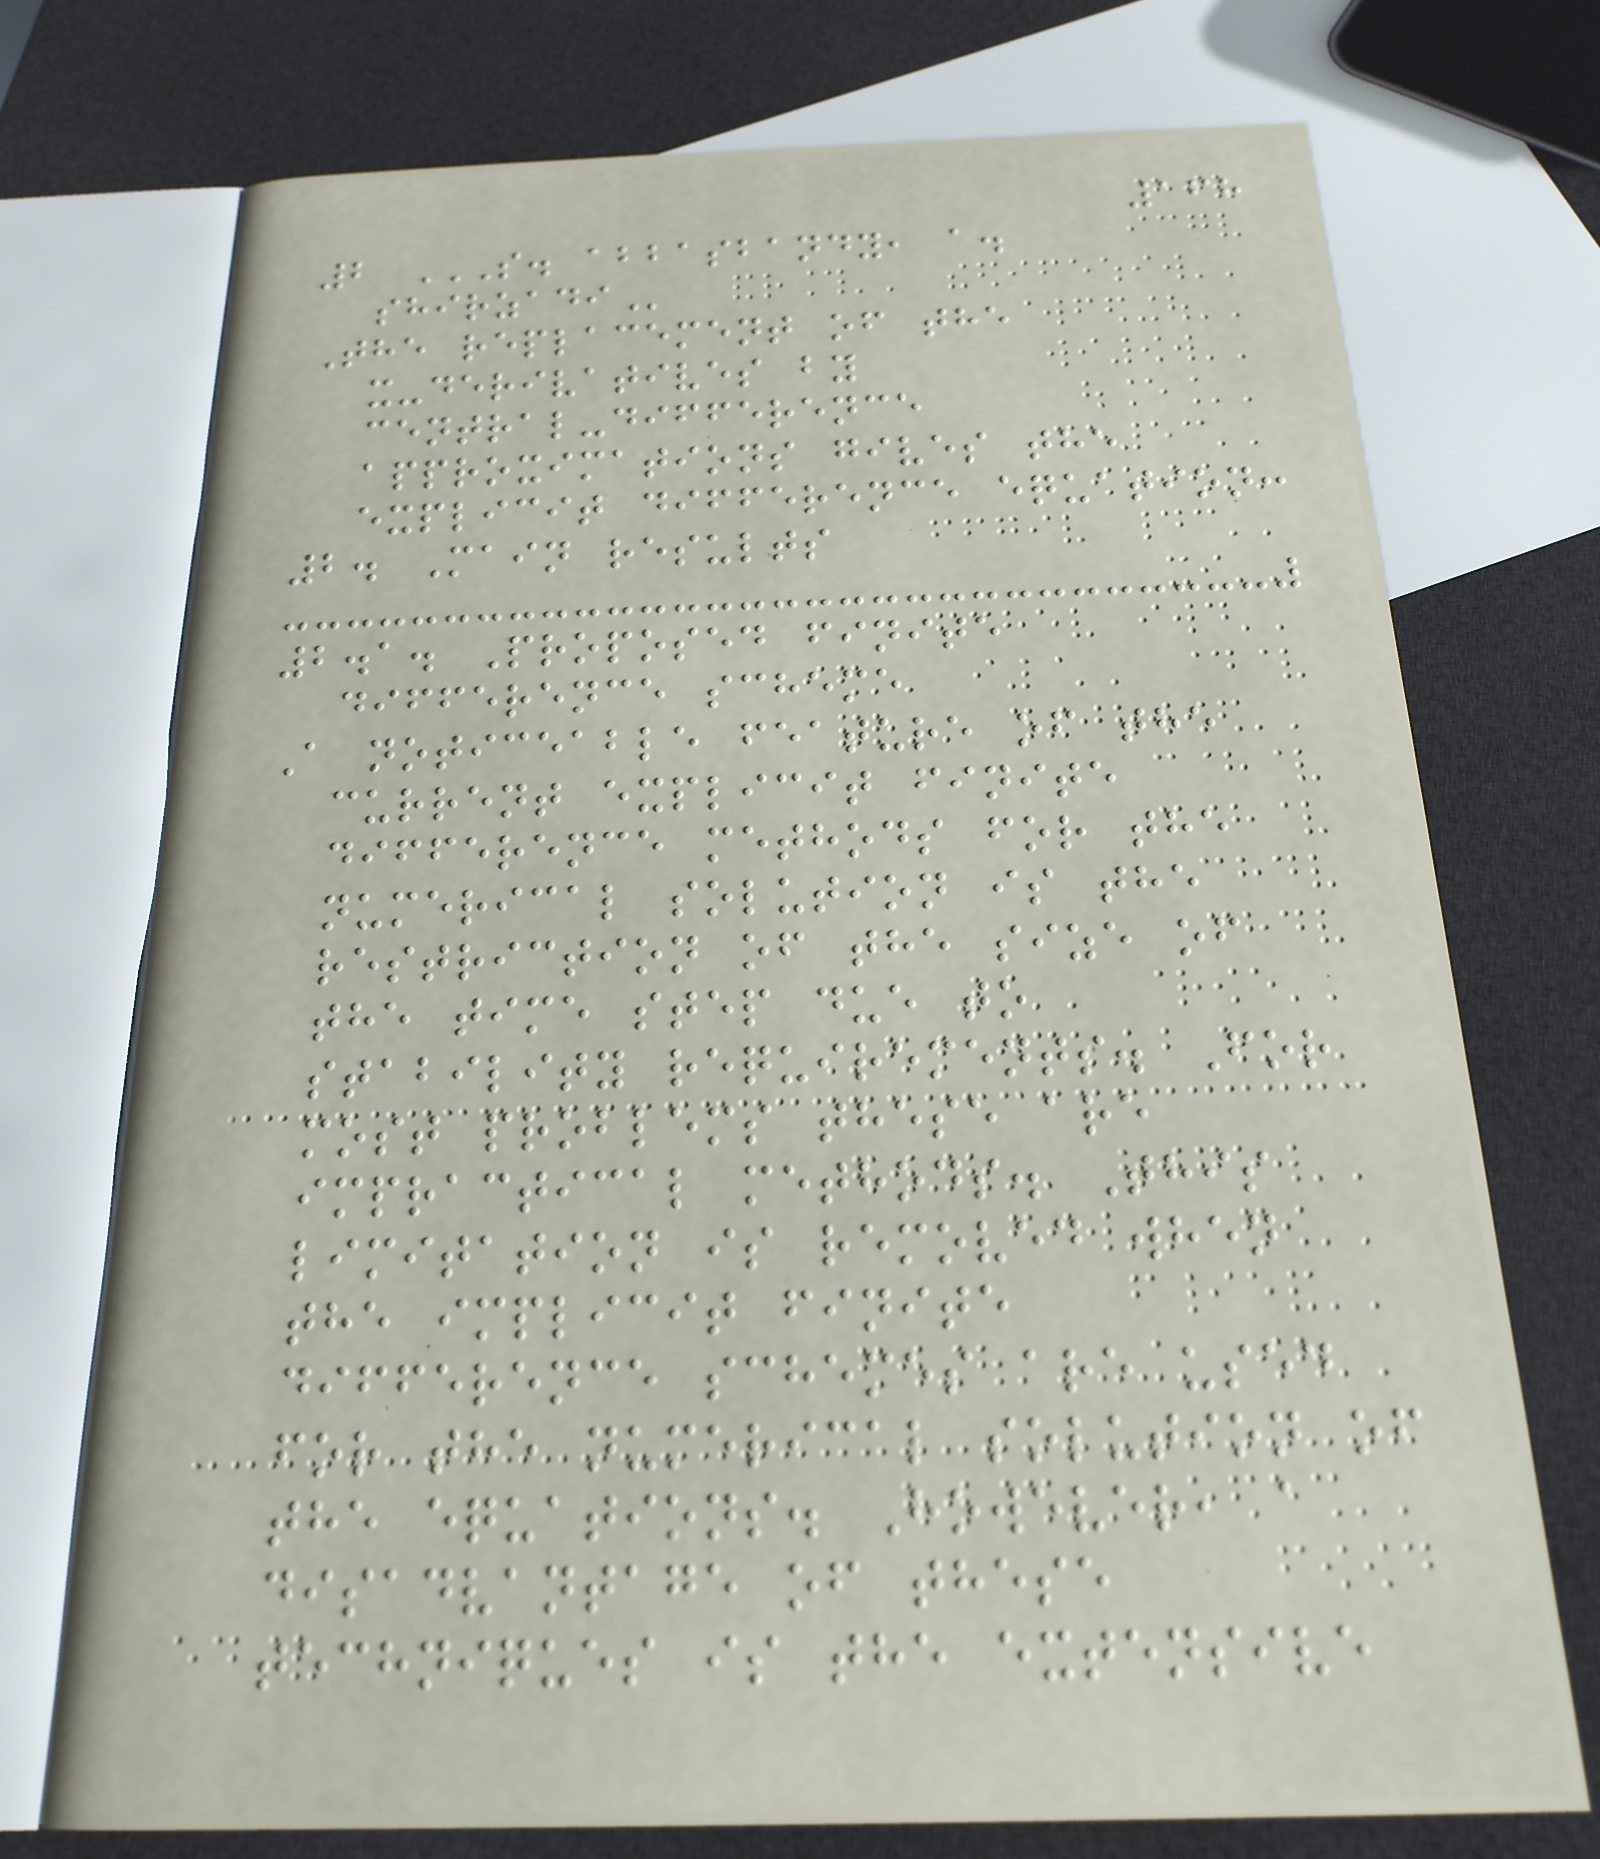168
2 S. ABBASBANDY, A.
SHIRZADI
The replacement of the
x-derivatives by
central-difference
approximations gives the
explicit difference equation:
2. Main results
2.1. Proposed finite
difference scheme
A noticeable feature of the
current explicit finite
difference methods for the
numerical solution is the
restriction of the size of
the time step due to
stability requirements. For
most problems these are
impractical methods. This
limitation is removed when
the implicit finite
difference schemes are used
for the numerical solution of
the equations. However, a
disadvantage of these
techniques is the extensive
